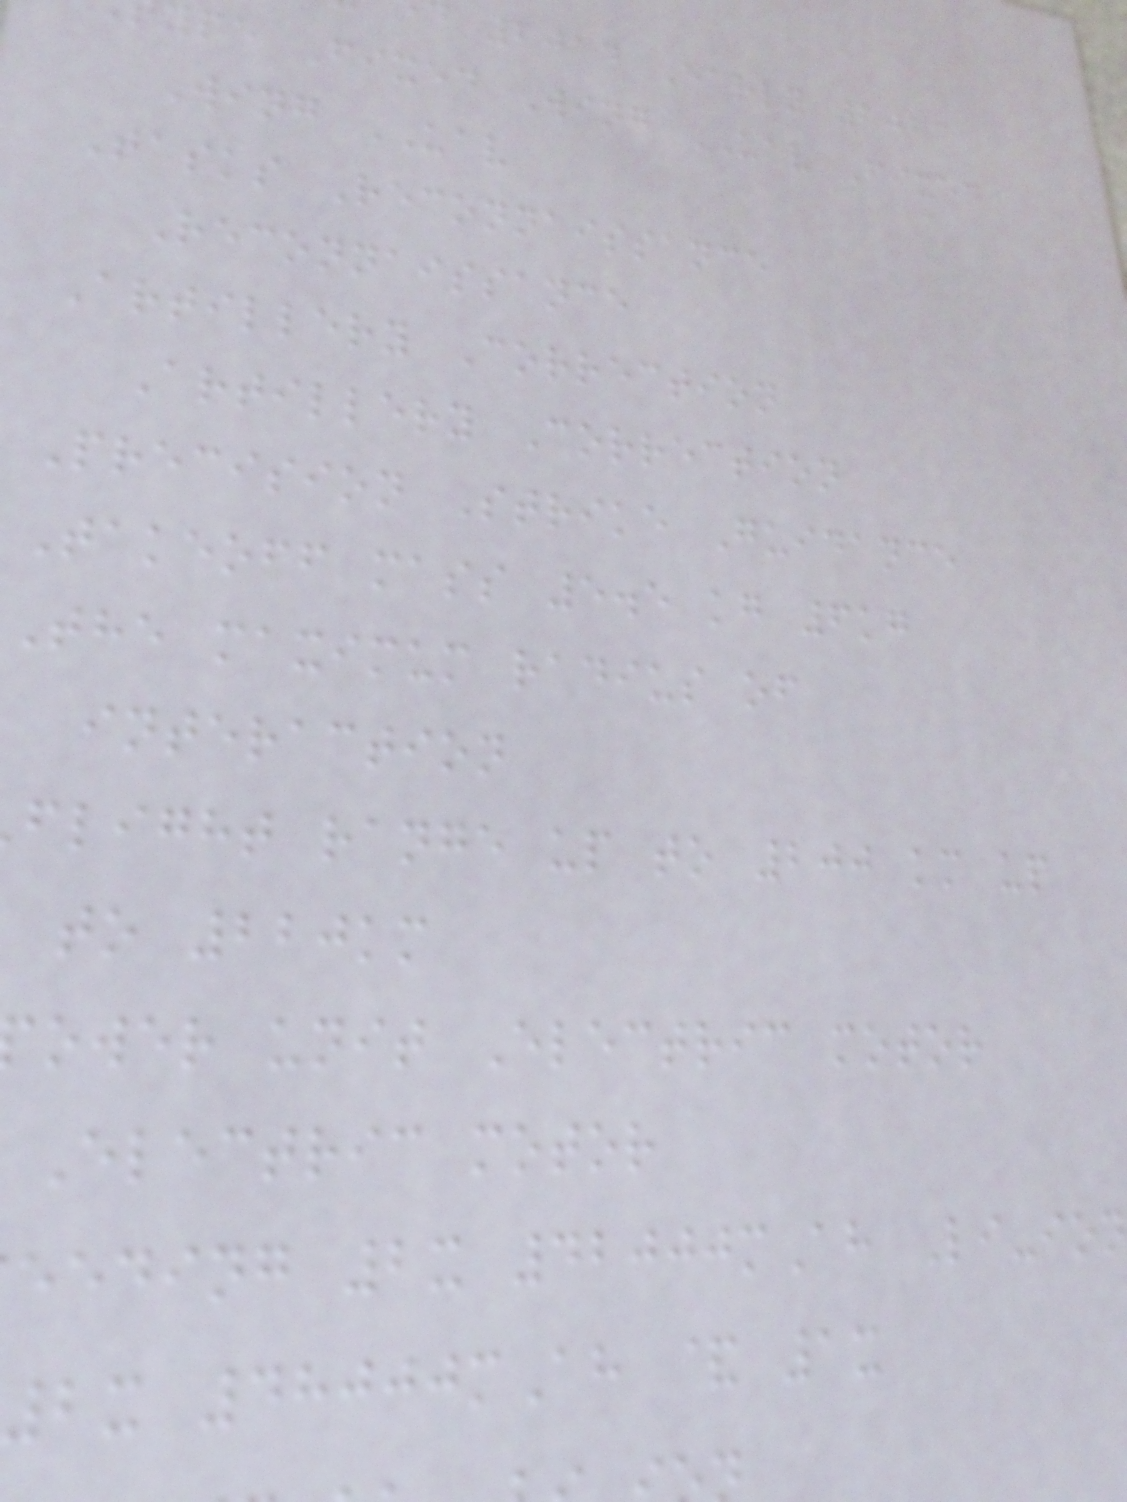2014 Early 2023
ype Fixed Wing UAV Fixed
Wing UAV
Tasks Reconnaissance
Reconnaissance
Artillery Correction
Artillery Correction
Precision Strike Guidance
Takeoff mass 5.5 kg 6kg
The maximum radius of
interaction
flight range up to 200 km up
to 220km
ower unit Electric motor
Electric motor
eeding 2x 42000mAh Li-io
2x 48000mAh & 1x
